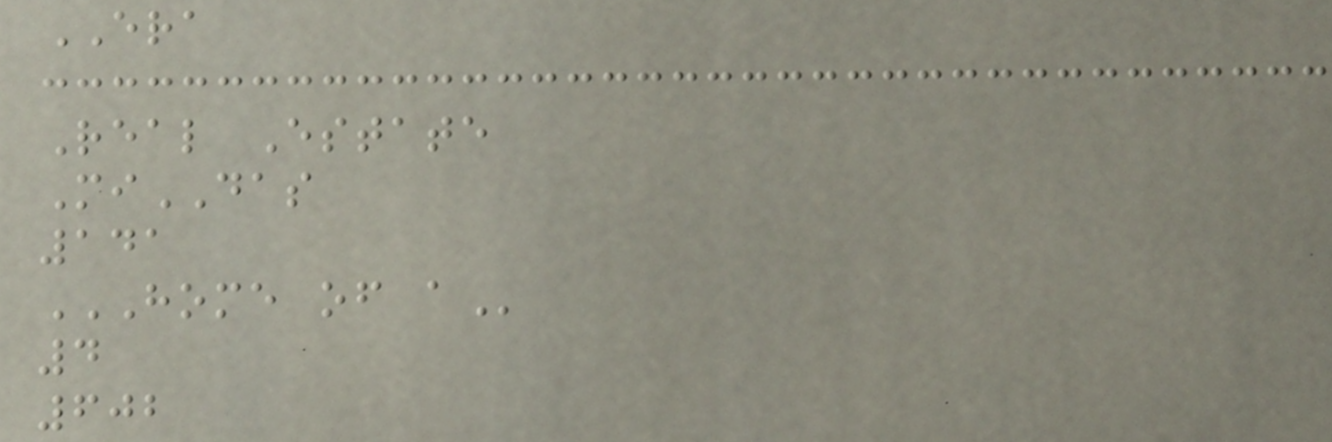ERA
Real Estate
MiDAS
141
HOME OF A
4
602
